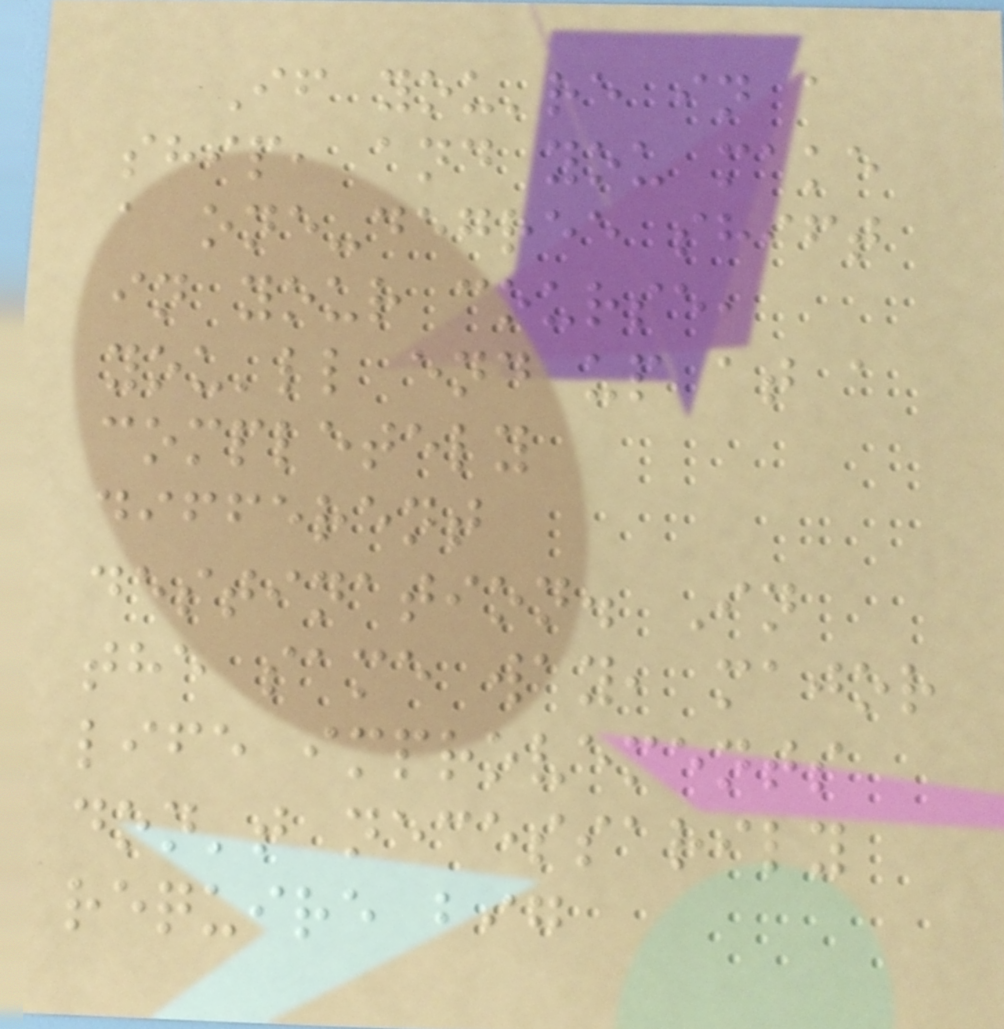If you're in a
ship, and you make
a one-degree shift
in your course,
you'll end up at a
completely
different
destination. In
the same way, major
life improvements
don't necessarily
require big
